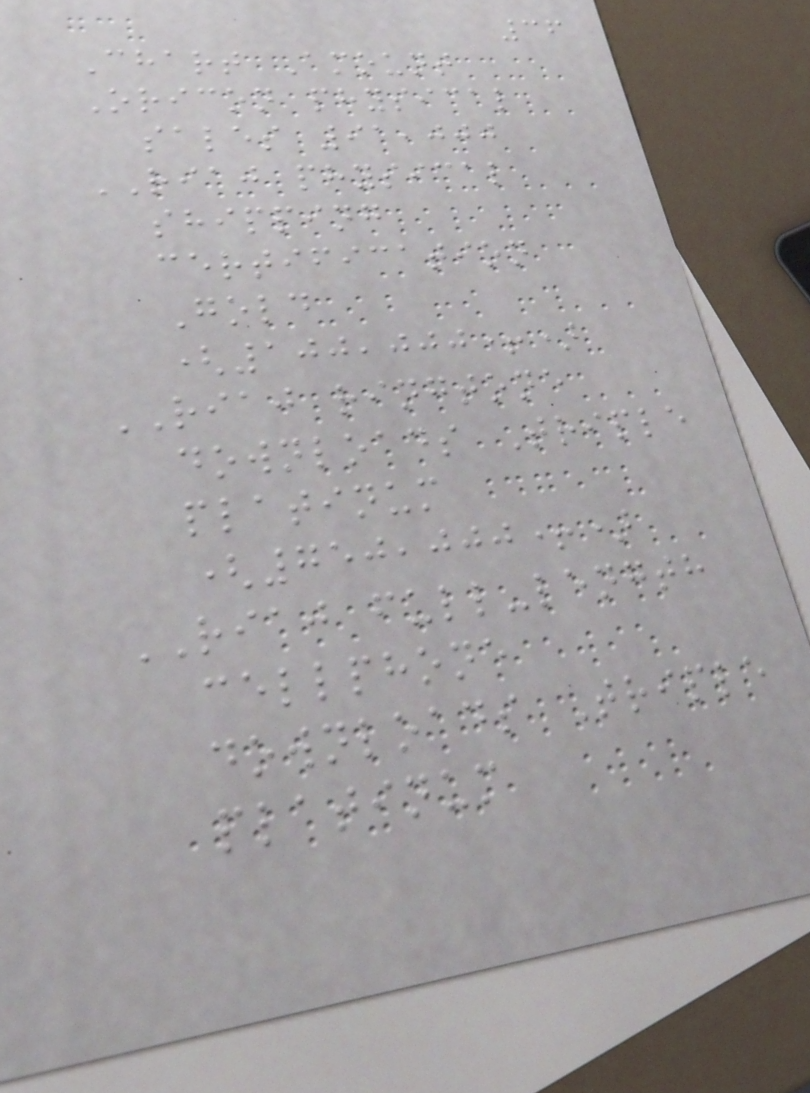36
Chart Amount
Oricon physical
sales 91,000
RIAJ physical
shipping
certification
Gold
(100,000+)
RIAJ ringtone
downloads Triple
platinum
(750,000+)
RIAJ full-length
cellphone
downloads Triple
platinum
